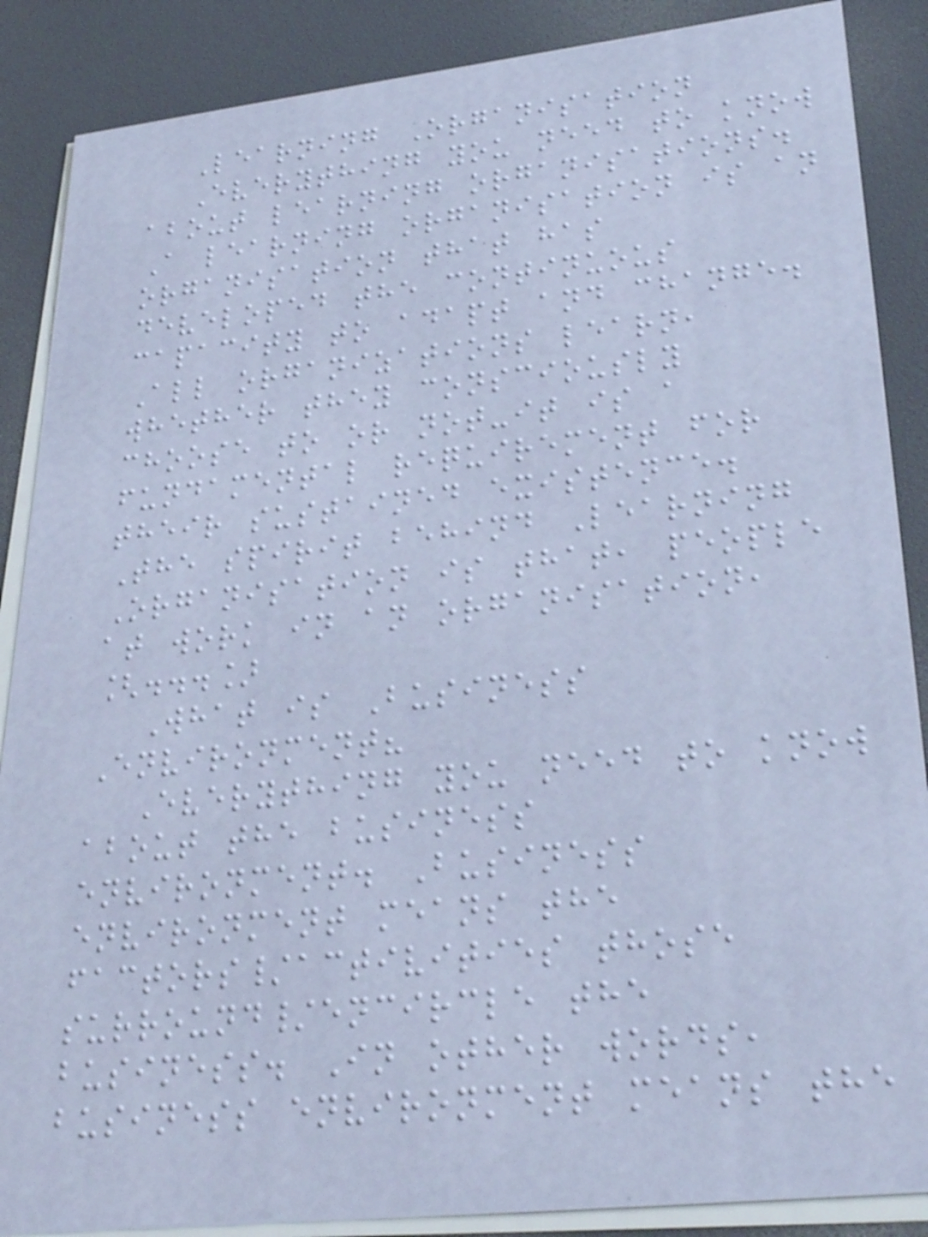Learning Organisation
Everything you need to know
about learning organisations.
A learning organisation is an
organisation that has
developed the continuous
capacity to adapt and change.
All organizations learn,
whether they consciously
choose to or not-it is a
fundamental requirement for
their sustained existence.
The spirit behind Learning
Organisation is that, people
at work in an organisation,
[...]
What is Business
Environment?
Everything you need to know
about the business
environment. Business
environment means the
factors/activities those
surround/encircle the
business. In other words,
business environment means the
